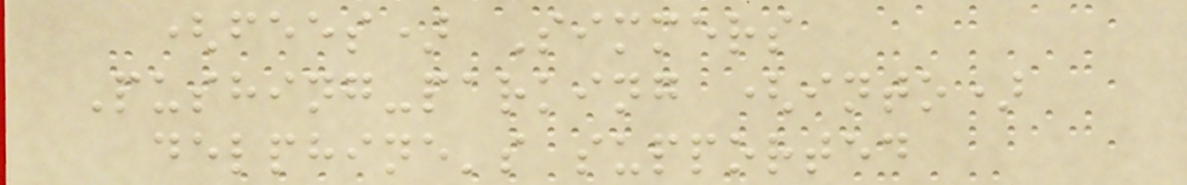(fees) Simmers
Pushing-parking (into)
delphine's supported
